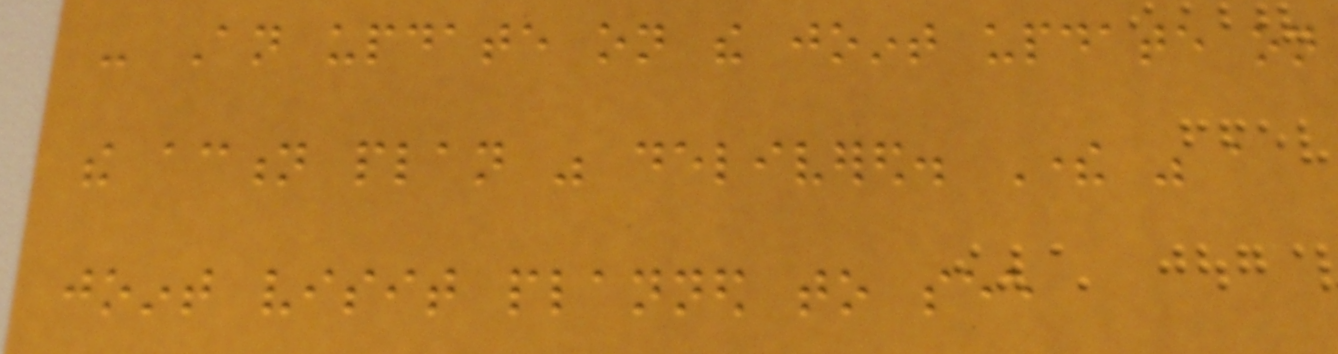- An update on the joint update on
the action plan was delivered. There was a
joint visit planned to see
